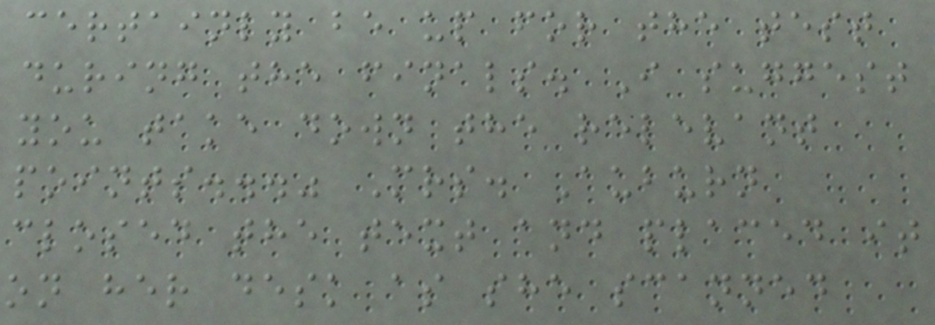certainly be up for the test
during the finals. I suggest
you take down the relevant
points..." Mrs. Auburn
closed the text and placed it
on her desk as she scanned
